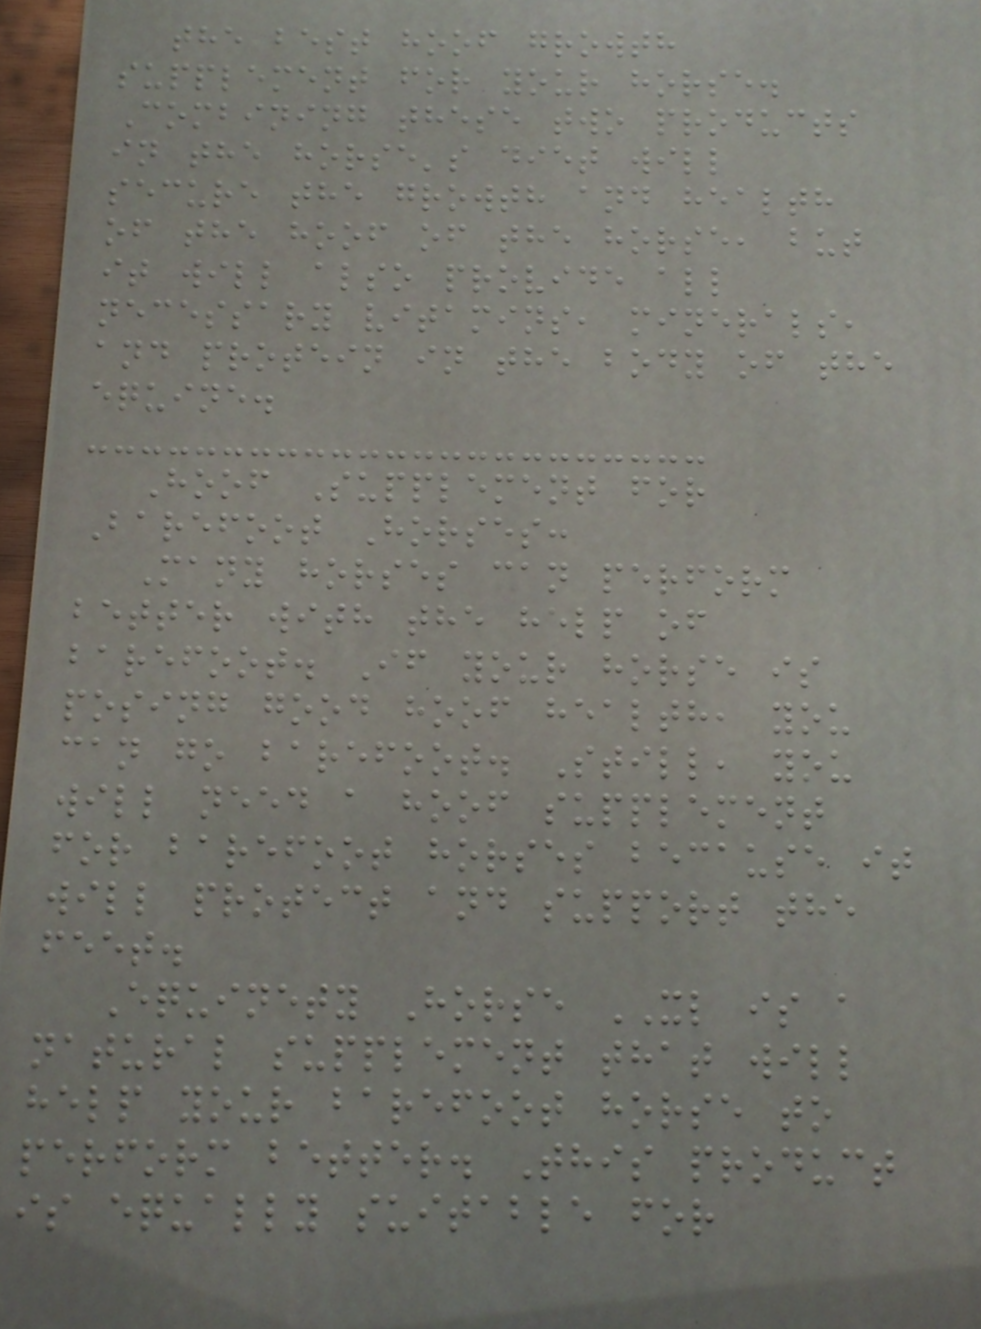the best hoof growth
supplement for your horse.
Combining these two products
in the horse's diet will
secure the growth and health
of the hoof of the horse, but
it will also provide all
necessary vitamins, minerals,
and protein in the body of the
equine.
Hoof Supplement for
Barefoot Horses:
Many horses can perform
better with the help of
barefoot. If your horse is
posing good hoof health, you
can go barefoot. Still, you
will need a hoof supplement
for barefoot horses because it
will protect and support the
feet.
Equinety Horse XL is a
natural supplement that will
help your barefoot horse to
perform better. This product
is equally suitable for
